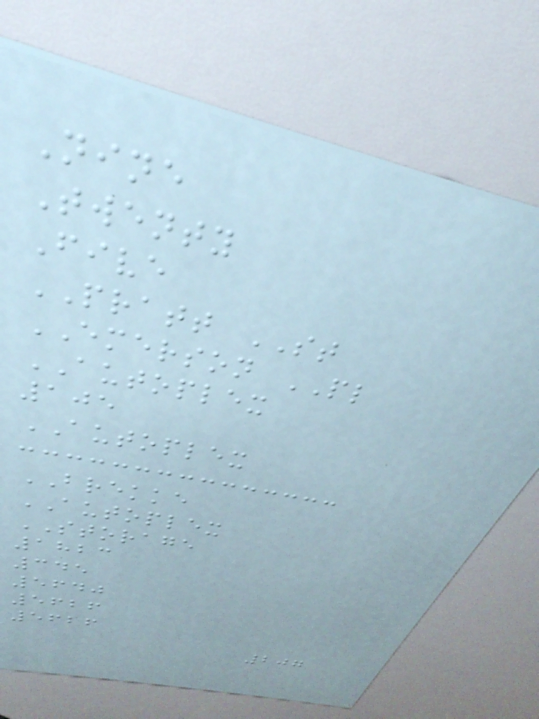Nine
Twenty
Five
PRATT ST
EMERSON PL
AUTOPLEX
105
AUTOPLEX
BREKKE
AUTOPLEX
STORAGE
1823
345
5640
5626
5626
207
